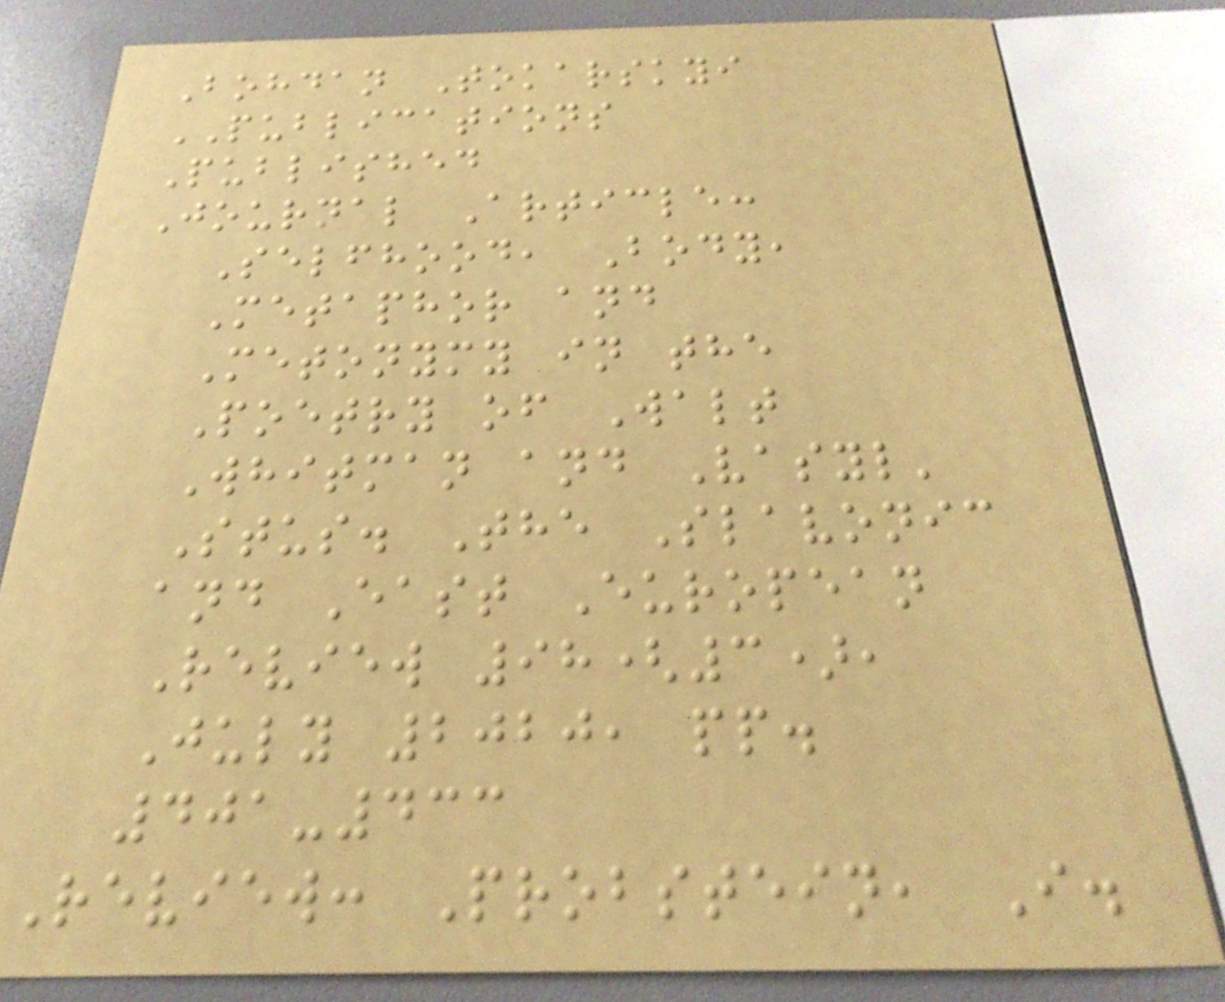Bohdan Tokarskyi
PUBLICATIONS
Published
Journal Article:
Selfhood, Body,
Metaphor and
Metonymy in the
Poetry of Walt
Whitman and Vasyl'
Stus. The Slavonic
and East European
Review 98(3),
July 2020, pp.
401-433
Review: Probstein, I.
